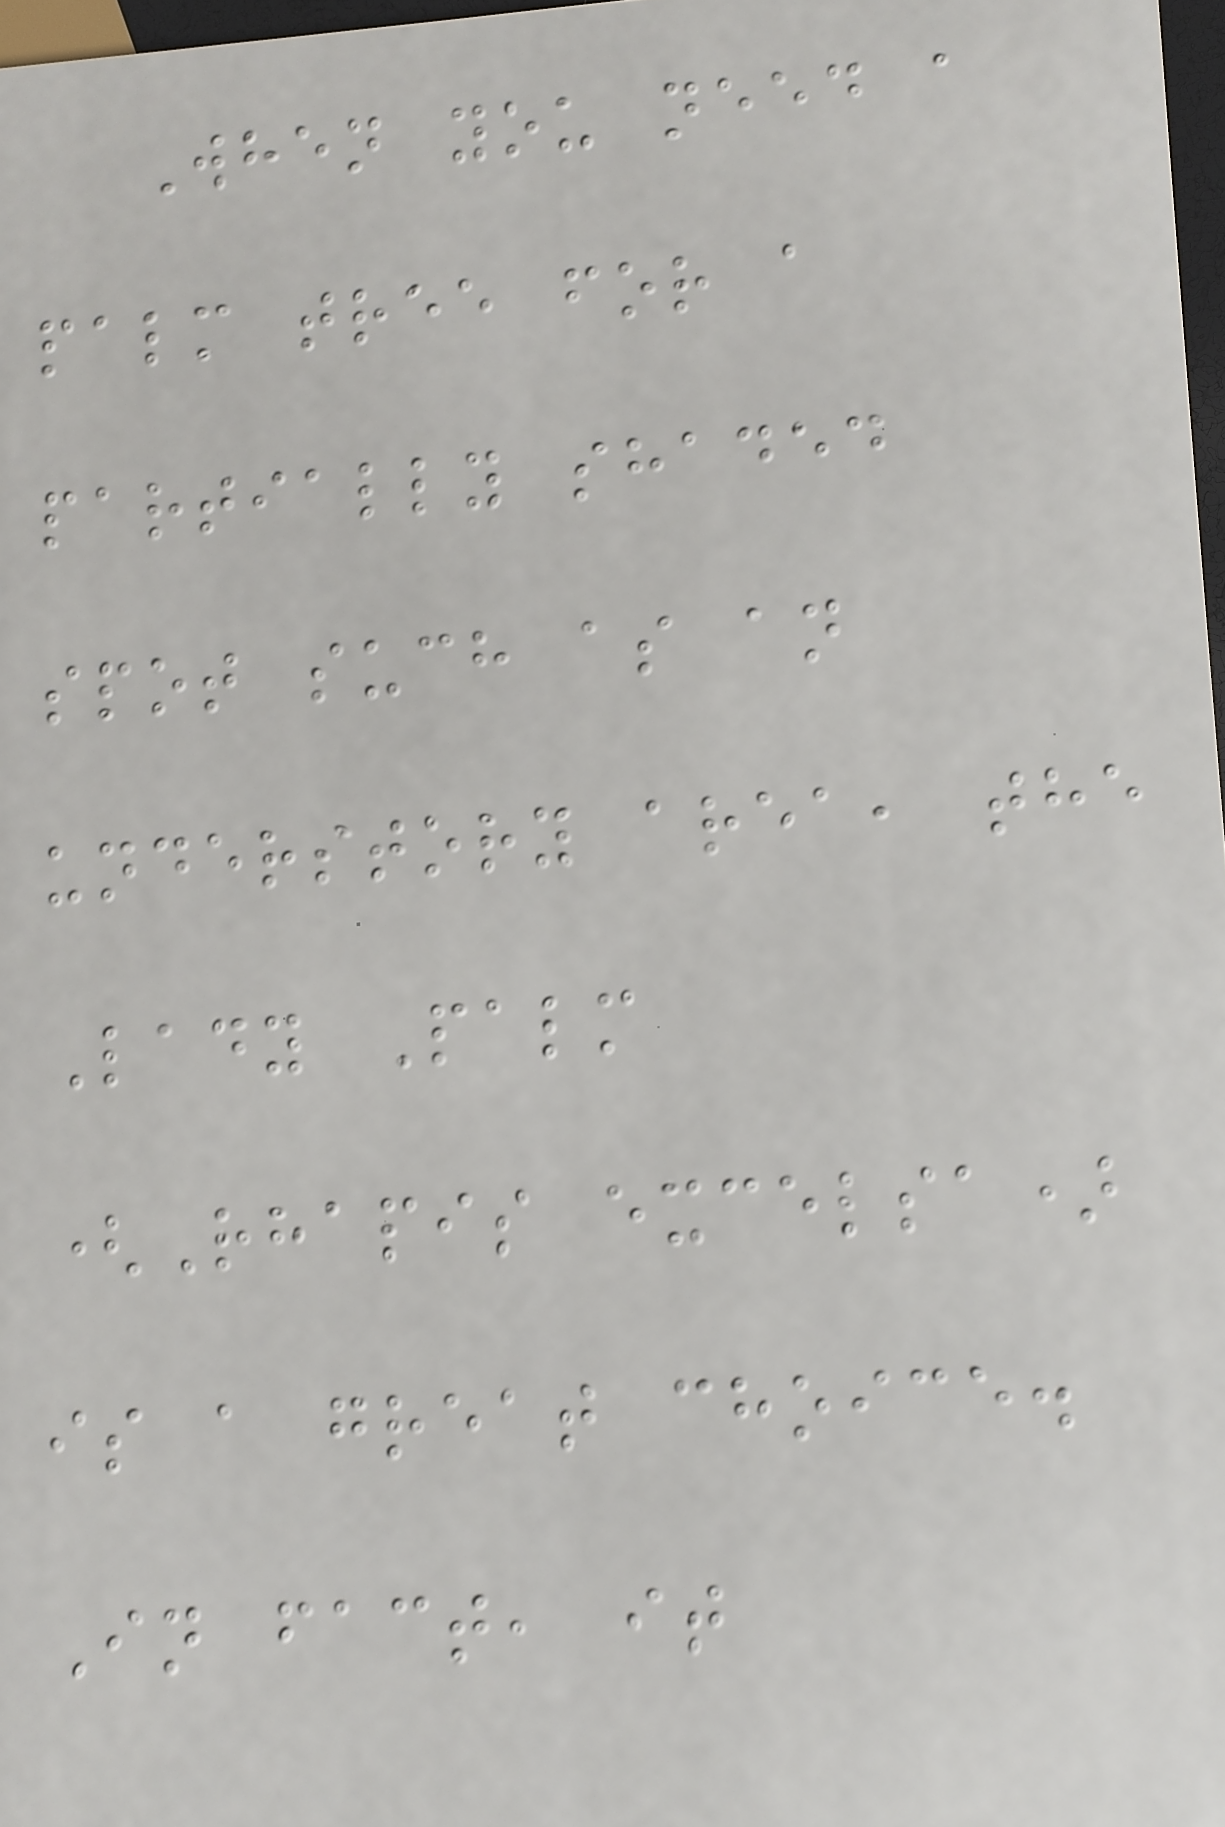When you need a
palm tree for a
partially shaded
spot such as an
understory area, the
Lady Palm
(Rhapis excelsa)
is a great choice.
In fact, it
